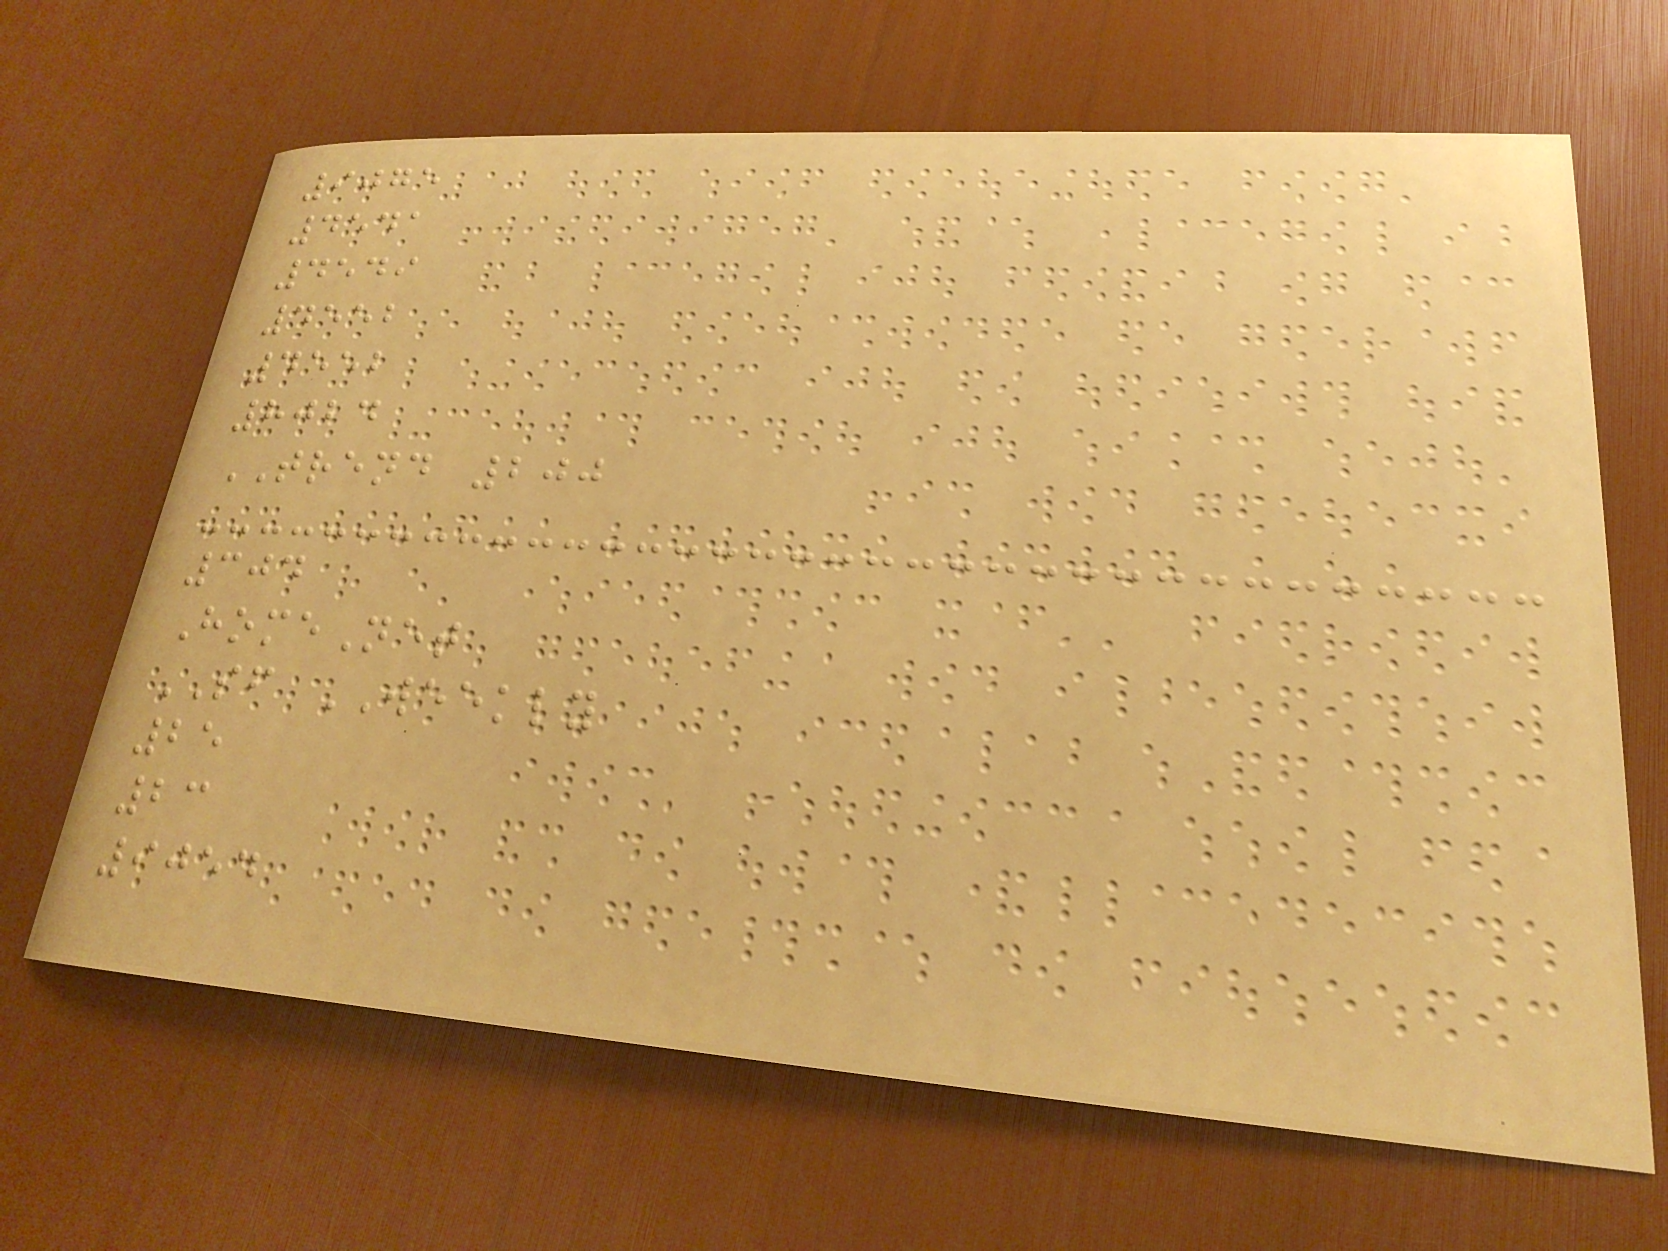9075
4541
4549
4552
4552
8024
TREND 200
304
HomeNet
SF WEEKLY
25
23
9054
